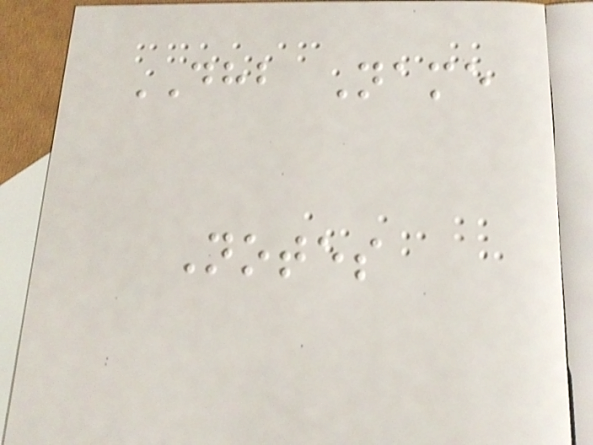DHB Name
Notes
